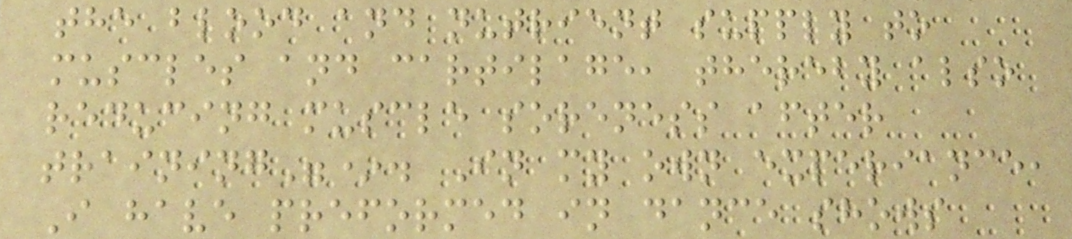the blood and nutrient supply to
muscles and cartilage, thereby also
reducing muscle soreness after
training"*. In my own experiance,
I have preformed in dance shows
